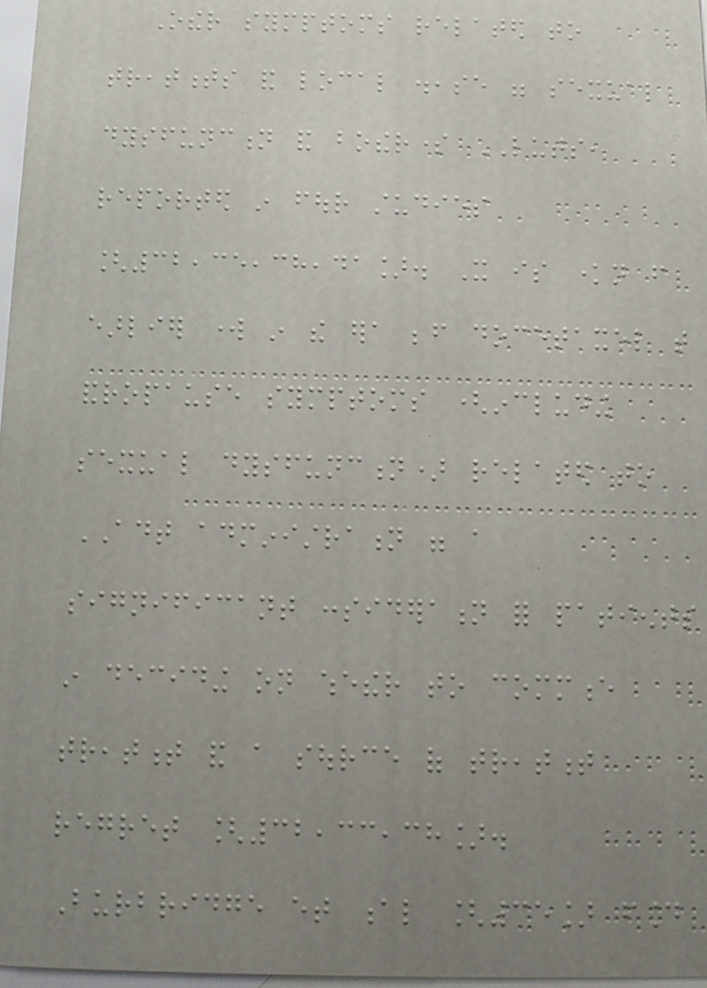Other symptoms related to
treatments and local disease were sexual
dysfunction and bothersome LUTS,
reported in four studies
[32,35,38,41]. It is known from
earlier work in the era before docetaxel that
andropause symptoms (including
sexual dysfunction) related to
ADT administration were a
significant consideration for patients
in deciding on whether to commence
treatment and a source of treatment
regret [32,33,38].
Burbridge et al [35] found
